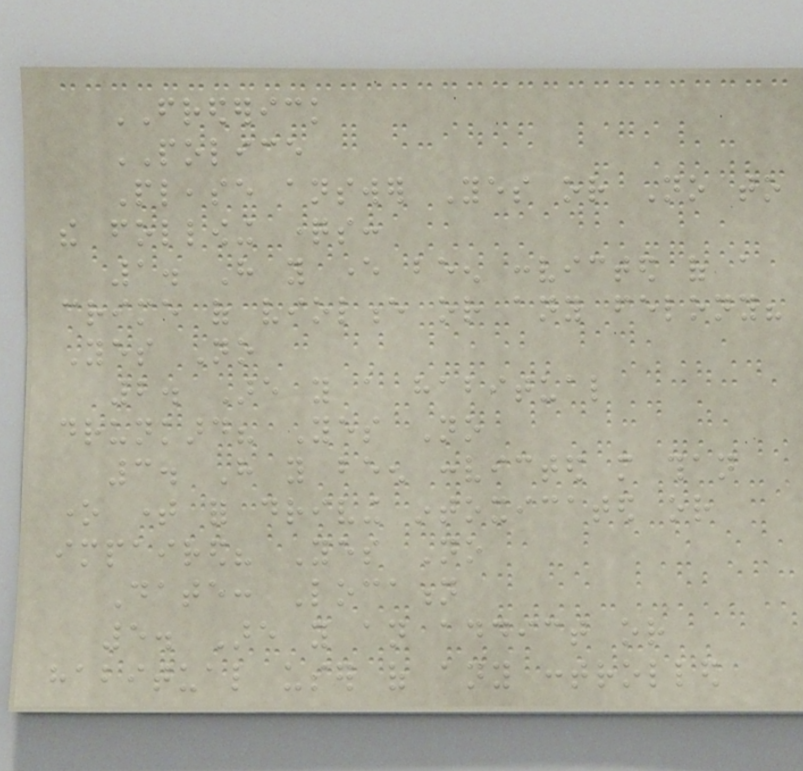FREDERICK
POLICE
Please answer Yes or No to
the following questions:
1. Have you ever been convicted of a
crime of violence or any felony?
Yes No
2. Are you a habitual
drunkard? Yes No
3. Have you been convicted more than
one time for driving intoxicated or
impaired? Yes No
Date: Location
5. Are you an addict or
habitual user of any controlled
